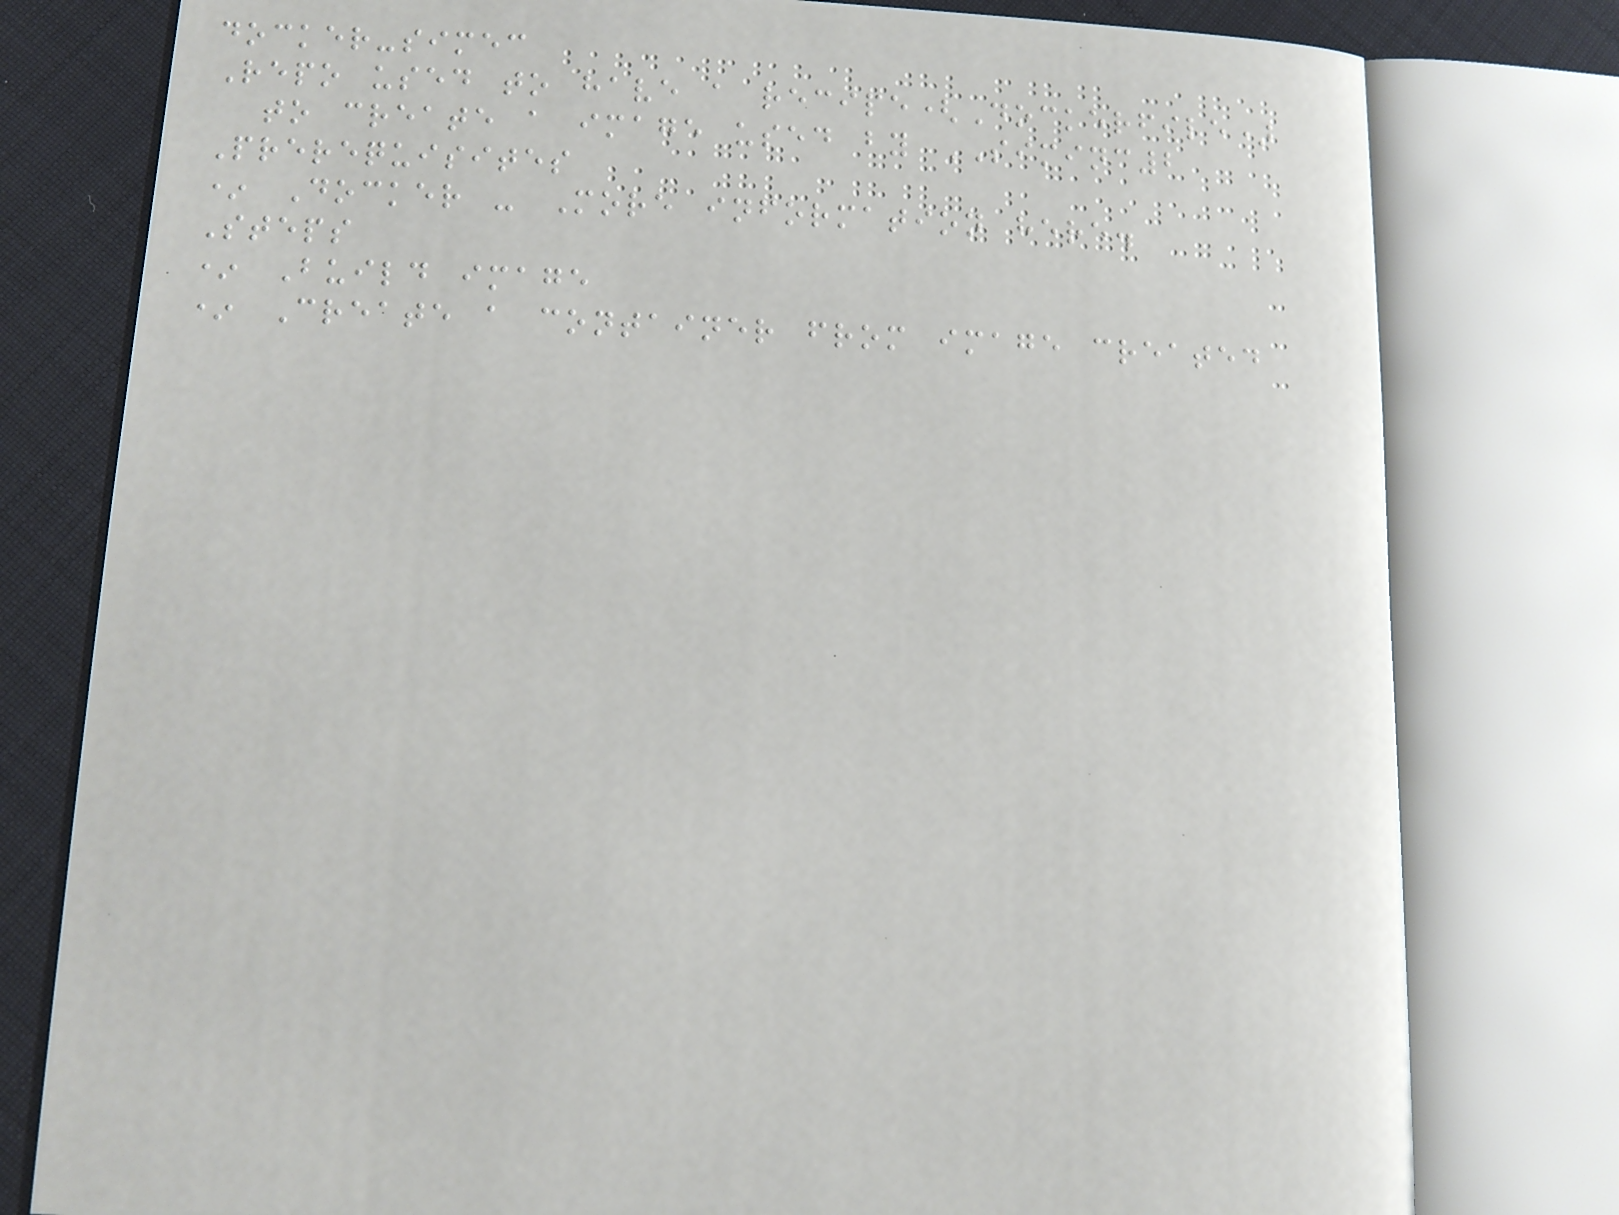docker-simec
Repo used to have a recipe(Dockerfile)
to create a image used by SIMINC2
Prerequisites
* Docker - More information here.
Steps
* Build image
* Create a container from image created
